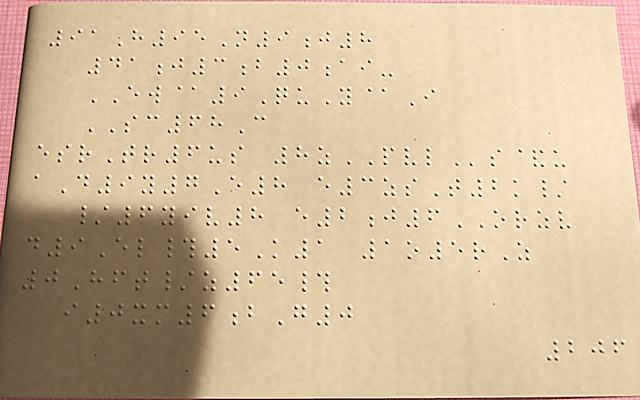91H95N9j8
41j3b0ai-
EW@9QuY@I
SC68C
esrTr6us 8zPVLs&u
aD9y7E8 e3zsT2k/
/6yiv8 e2j6ORZV
d9El#5K1 1o5rZ
0Hft/z65#
i0xm6bG0
206
